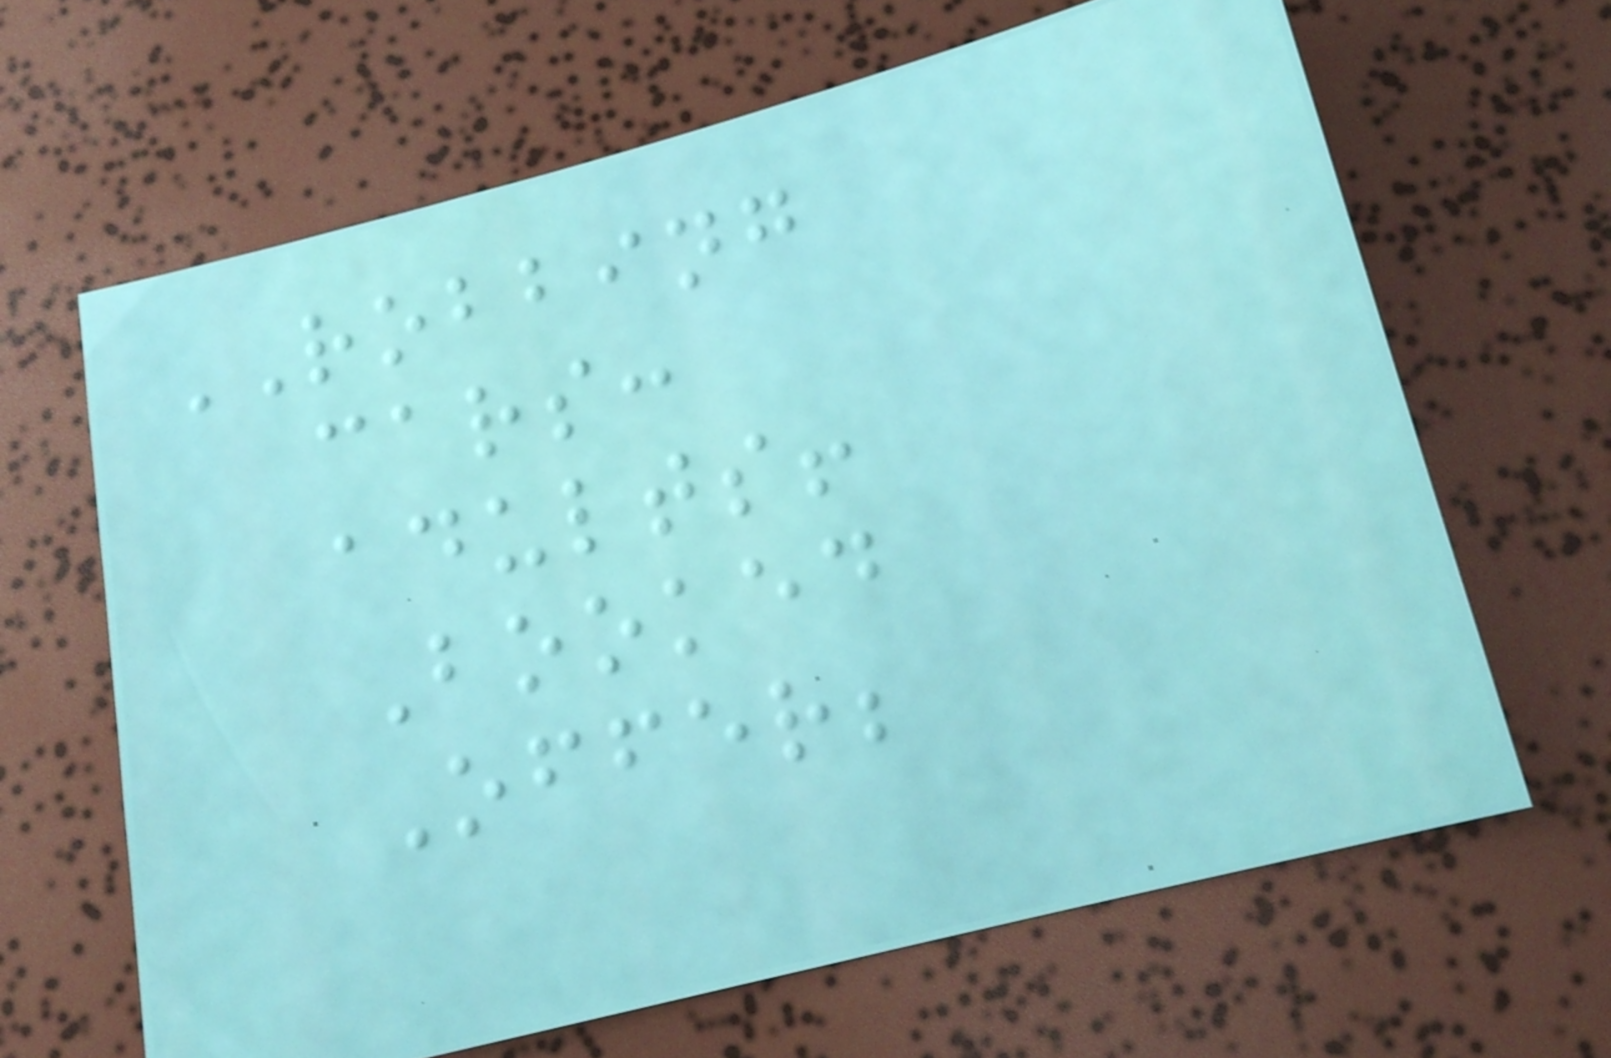ROBBING
cars:
adults!
Booked
Offer;
